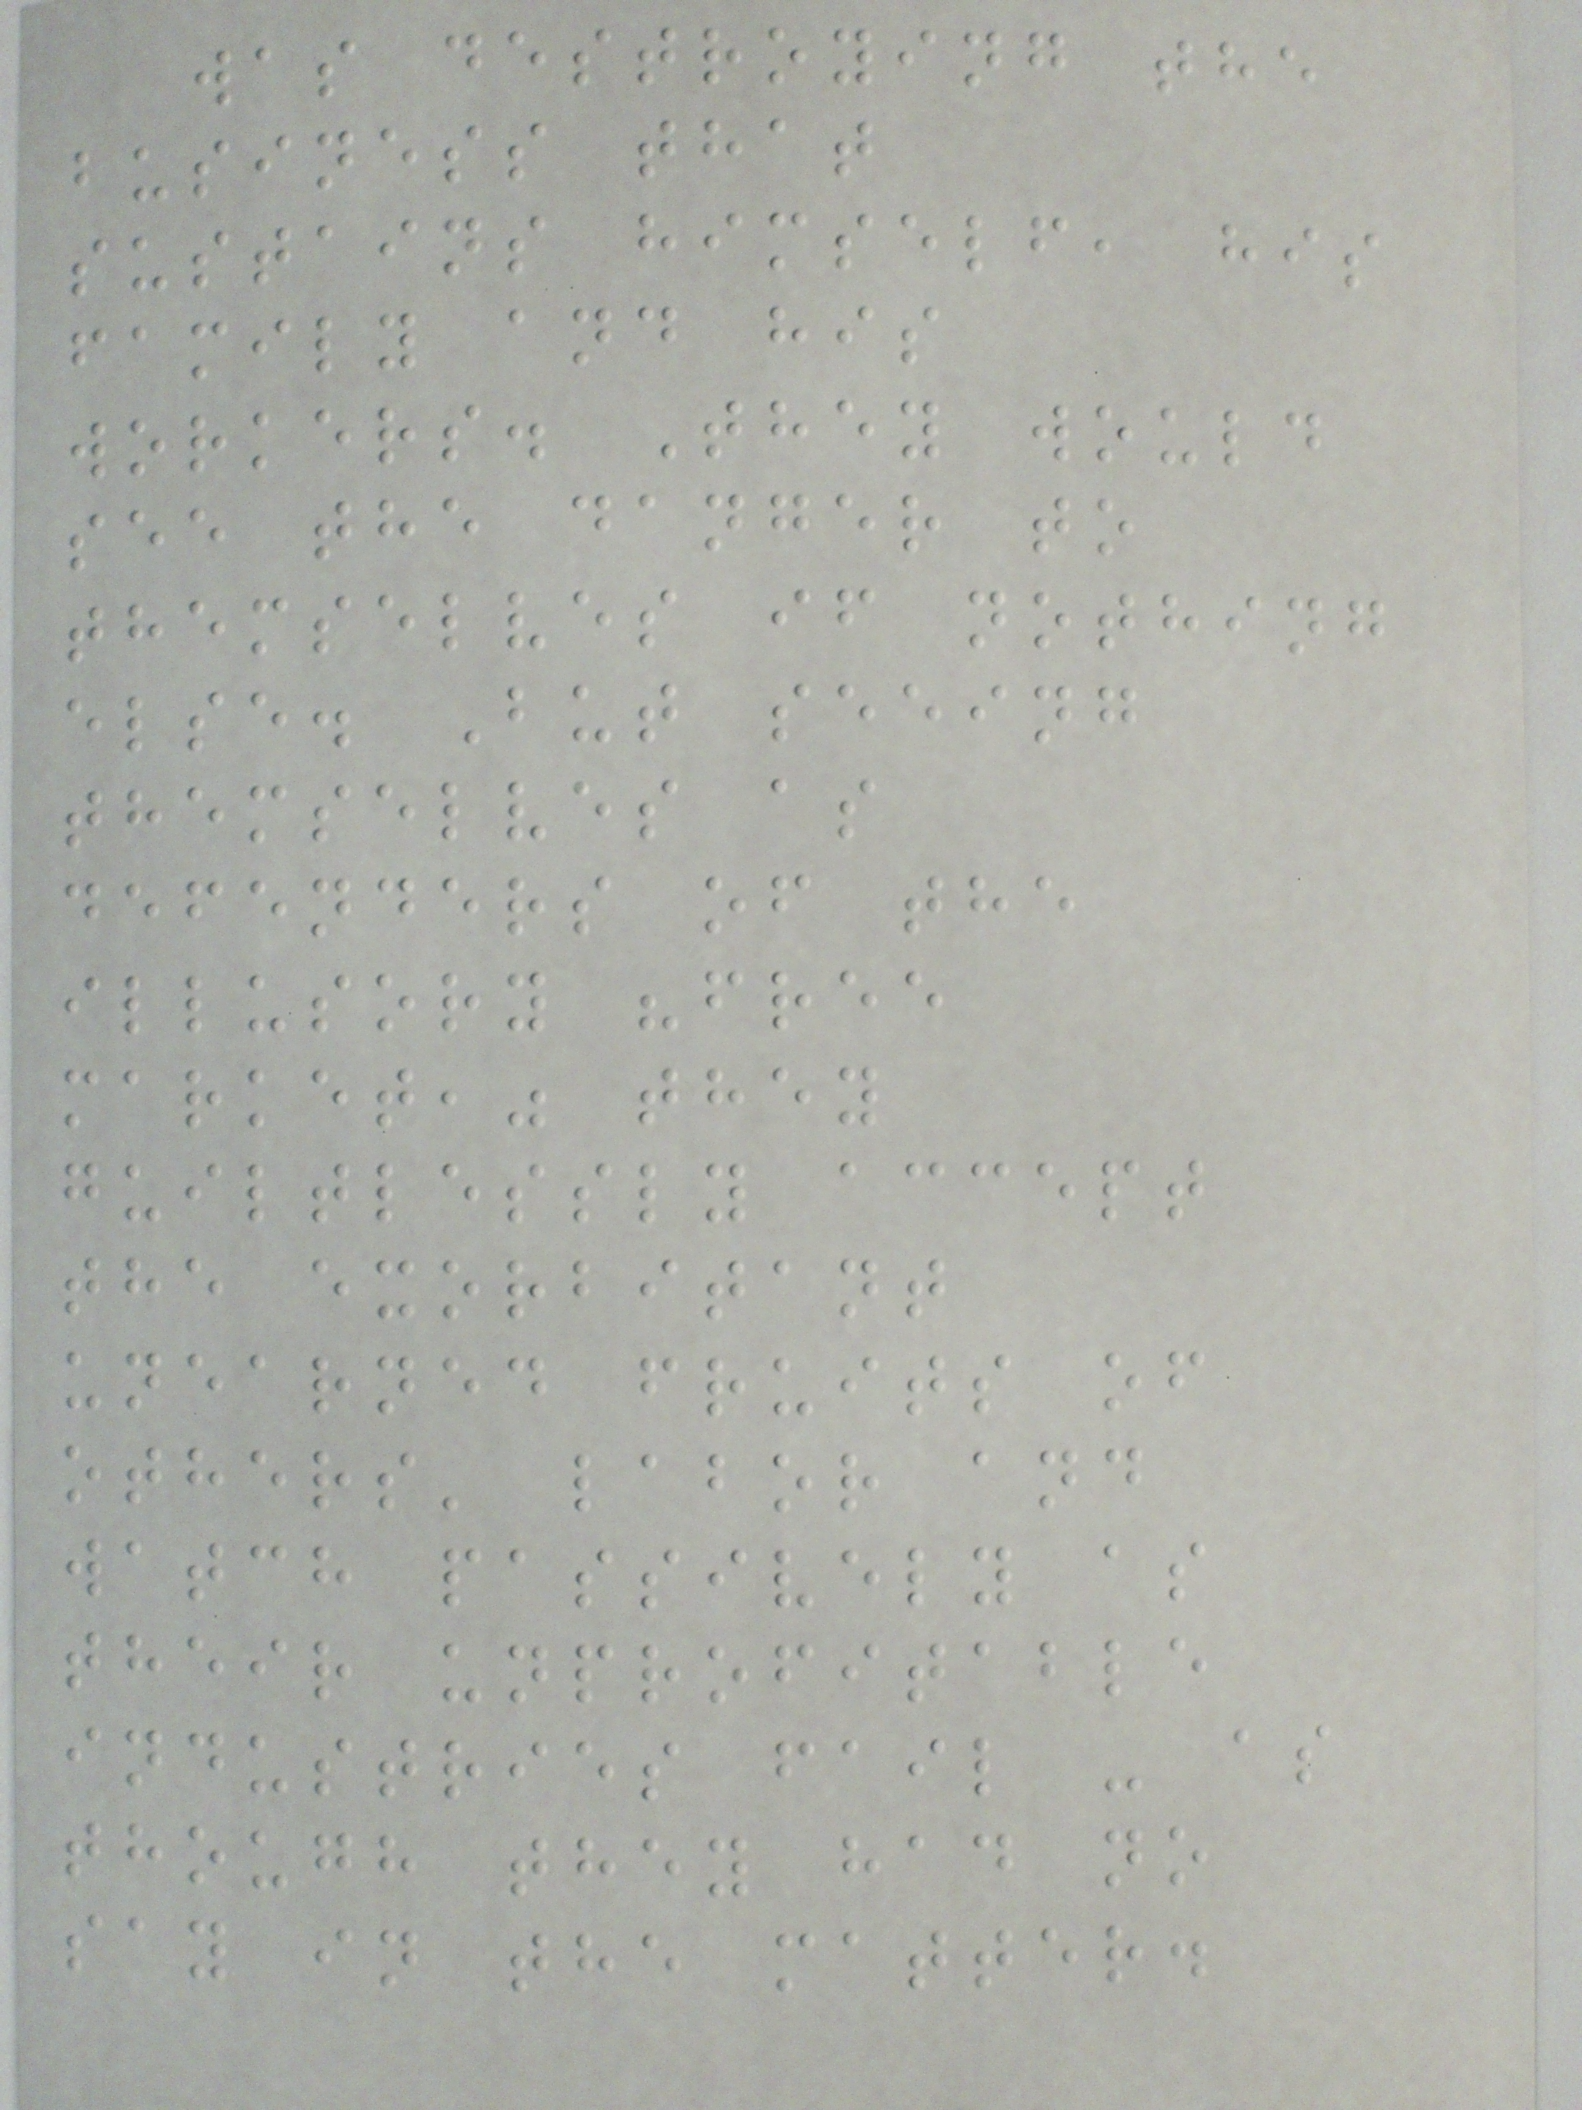was destroying the
business that
sustains himself, his
family and his
workers. They would
see the danger to
themselves if nothing
else. But seeing
themselves as
defenders of the
illusory "free
market," they
guiltlessly accept
the exorbitant
unearned fruits of
others' labor and
watch passively as
their unprofitable
industries fail - as
though they had no
say in the matter.
